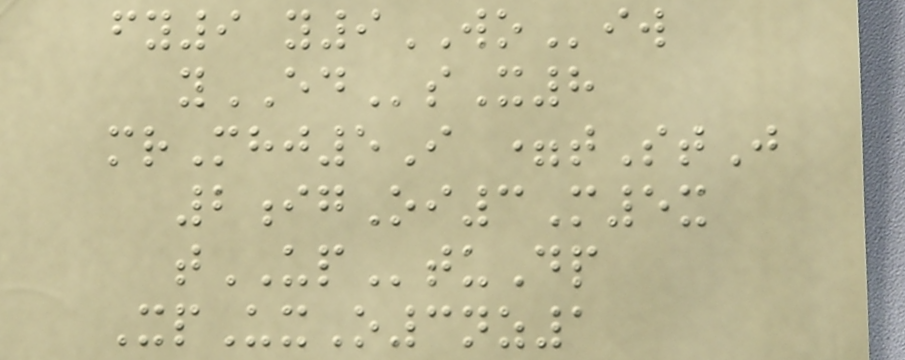fy9 y9WOiw
yEDsX8
mrMhj5I =tStJ
2igOi3M5x
tUPtuDp
XpUxO3nz1
